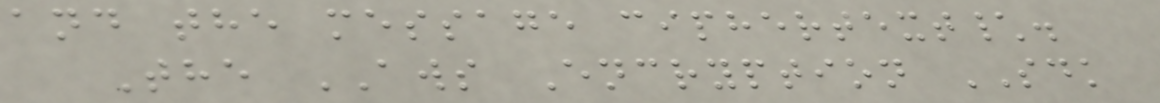and the message ciphertext\.
The AWS Encryption SDK
